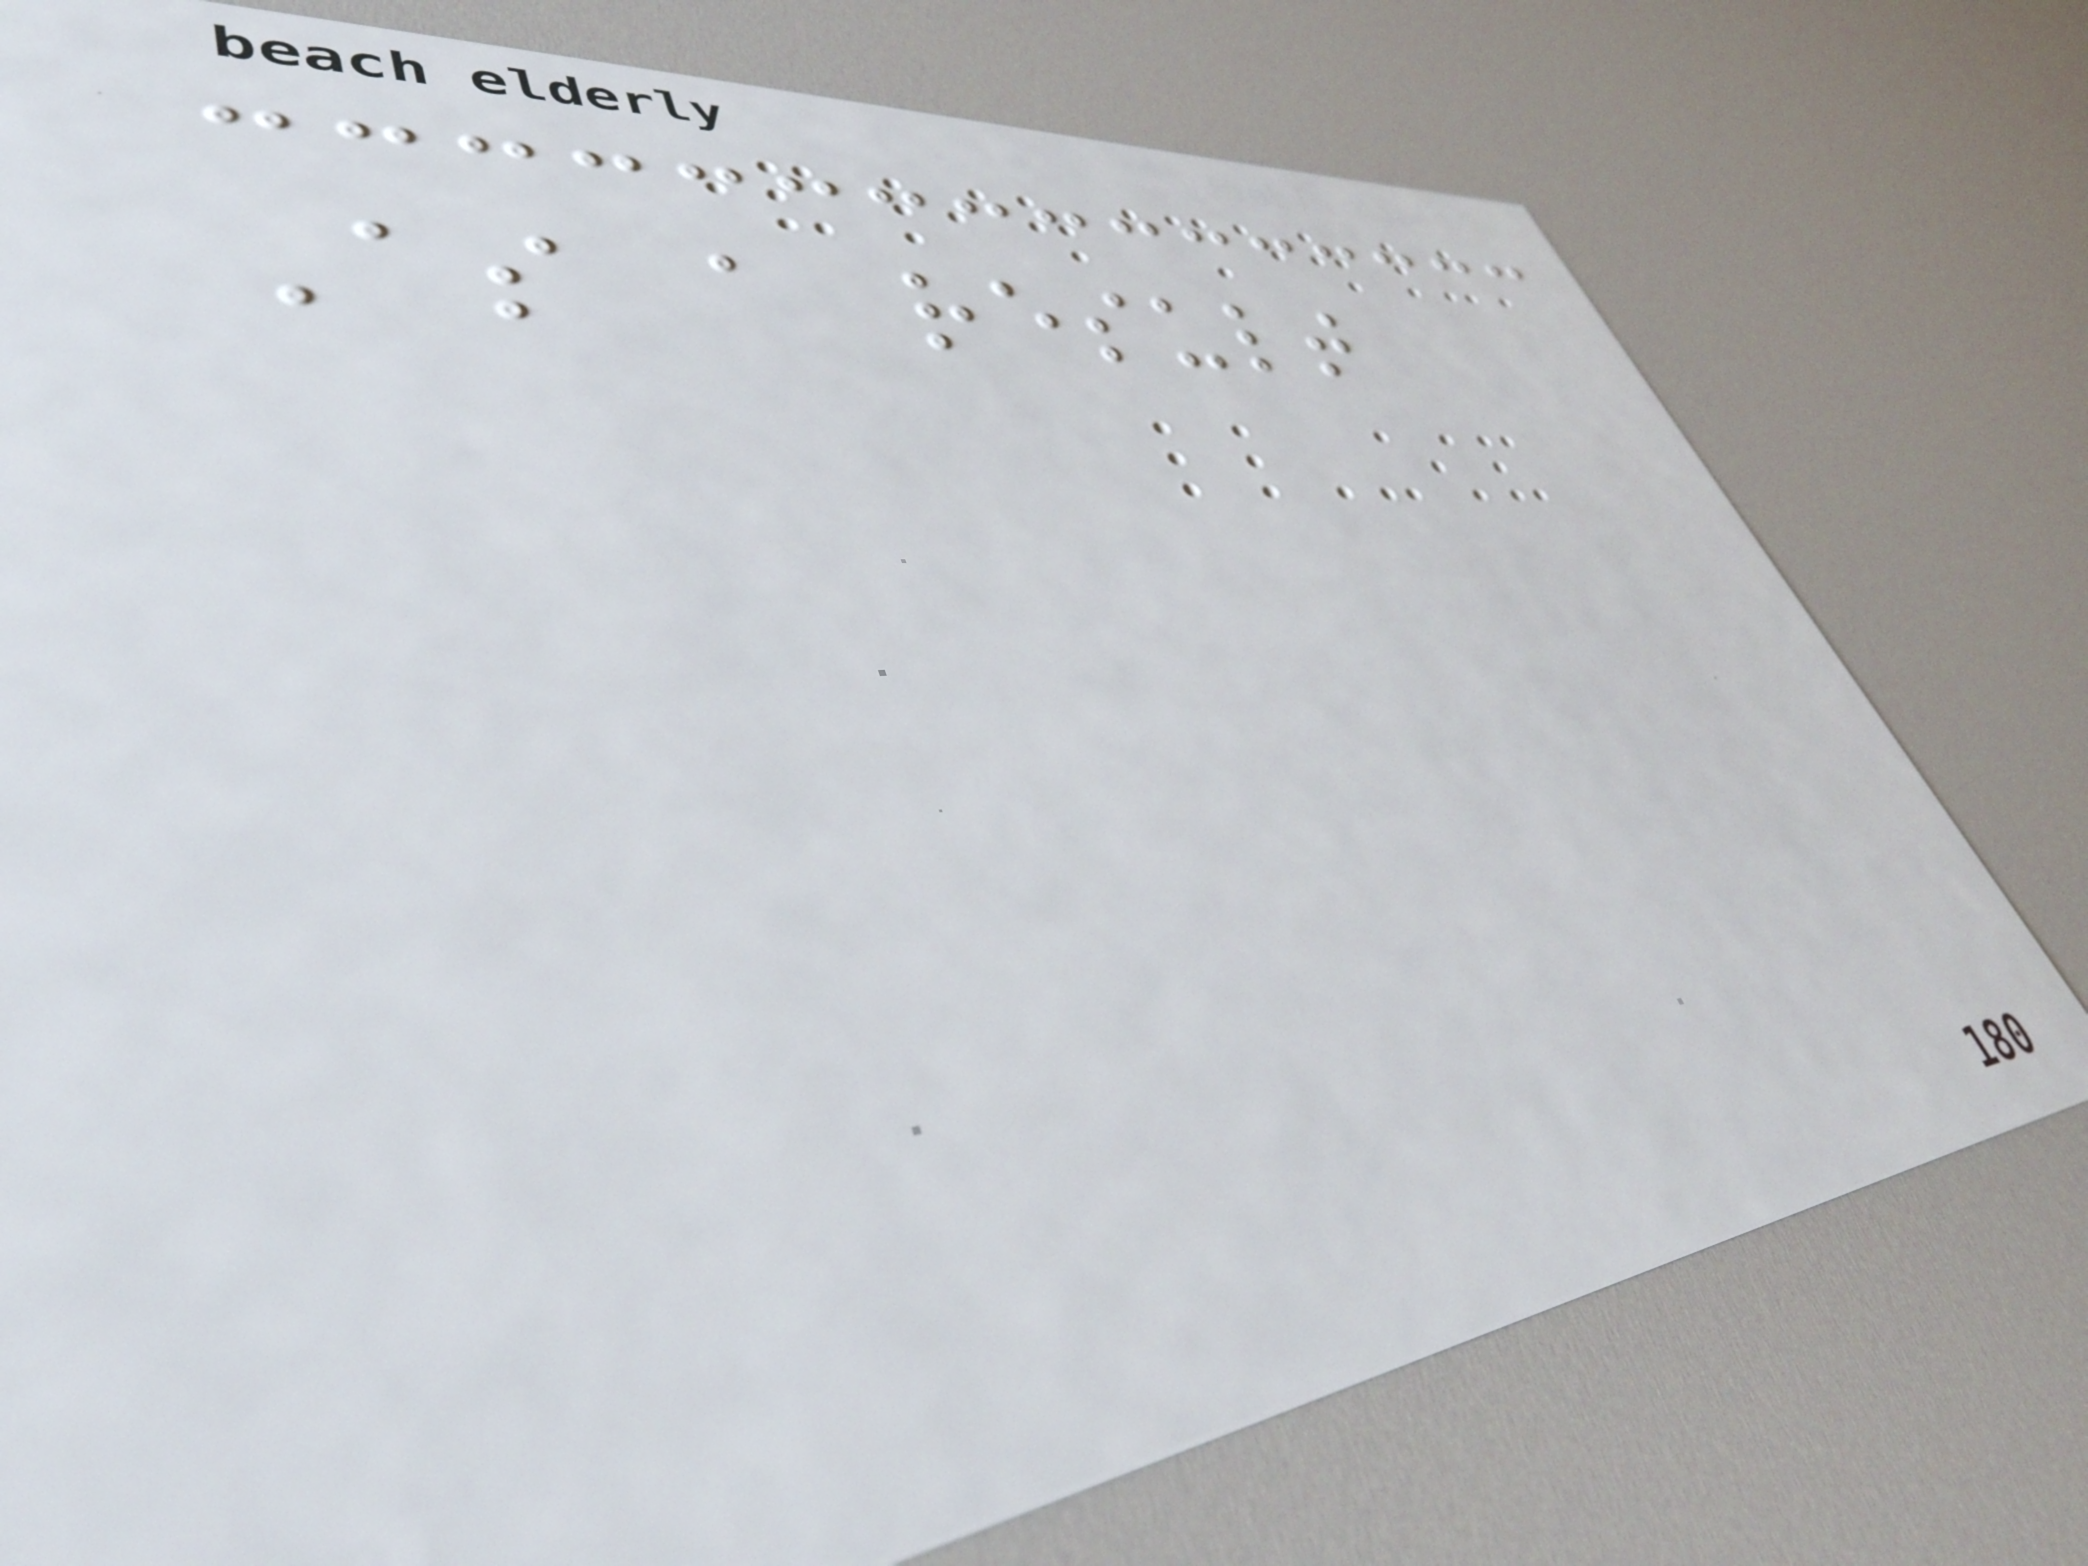As a result
